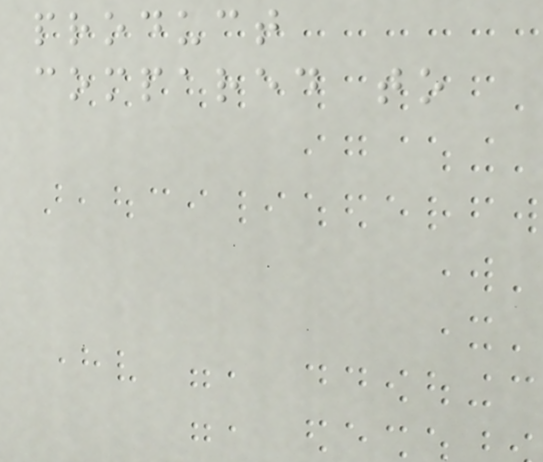product
compared to
